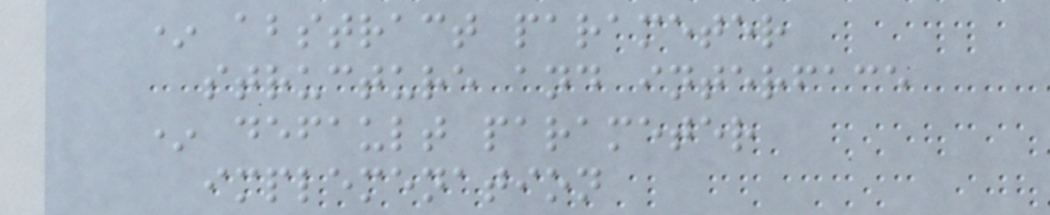* abstract parameter
structure and interface
* default parameter
implemenation
